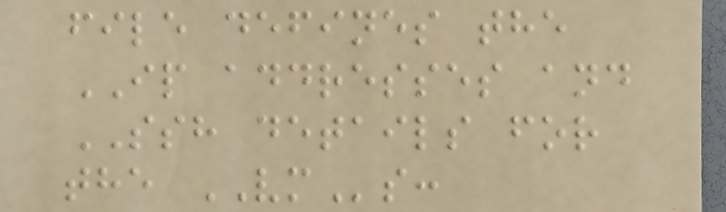file defines the
IP addresses and
SSH details for
the VMs:
